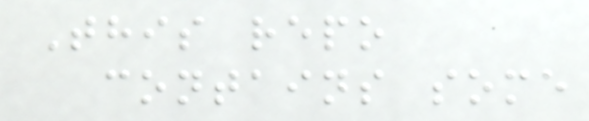This repo
contains some
